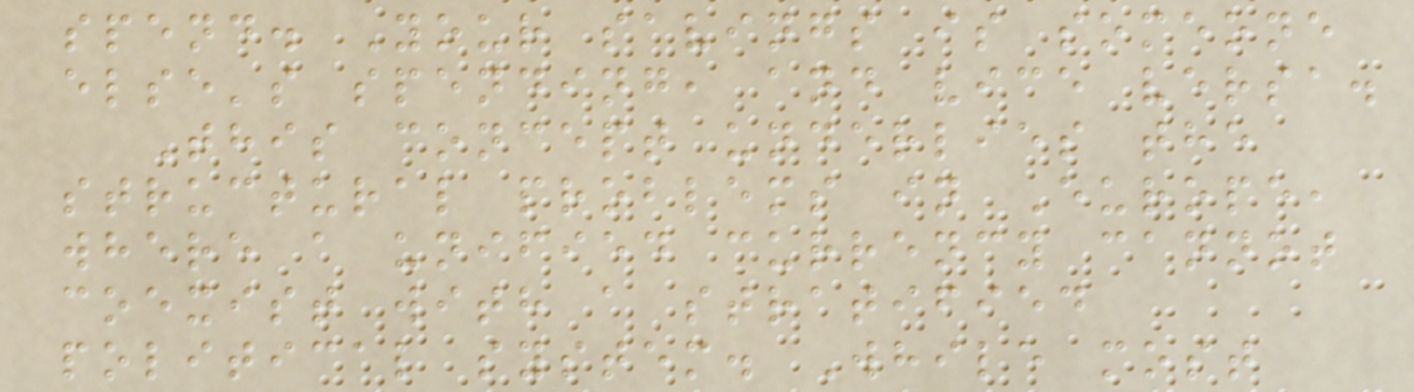spend. Your savings is someone
else's spending, and vice versa.
This concept underlies the
structural problems in Europe,
where a unified currency cannot
coexist with a stratified
political system. While most
